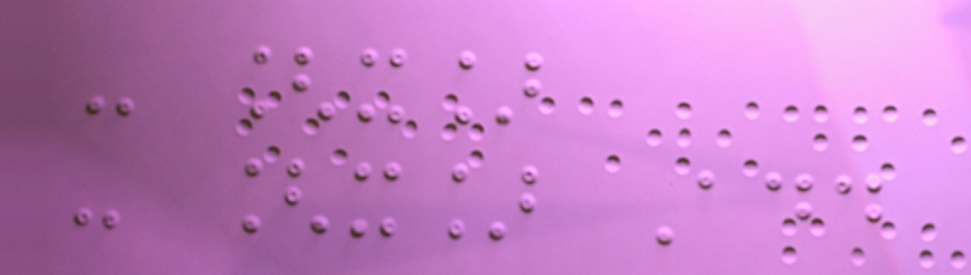- [x]
- [x] Add
